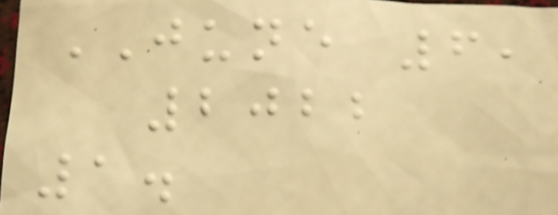JUNE 6,
2022
1.
